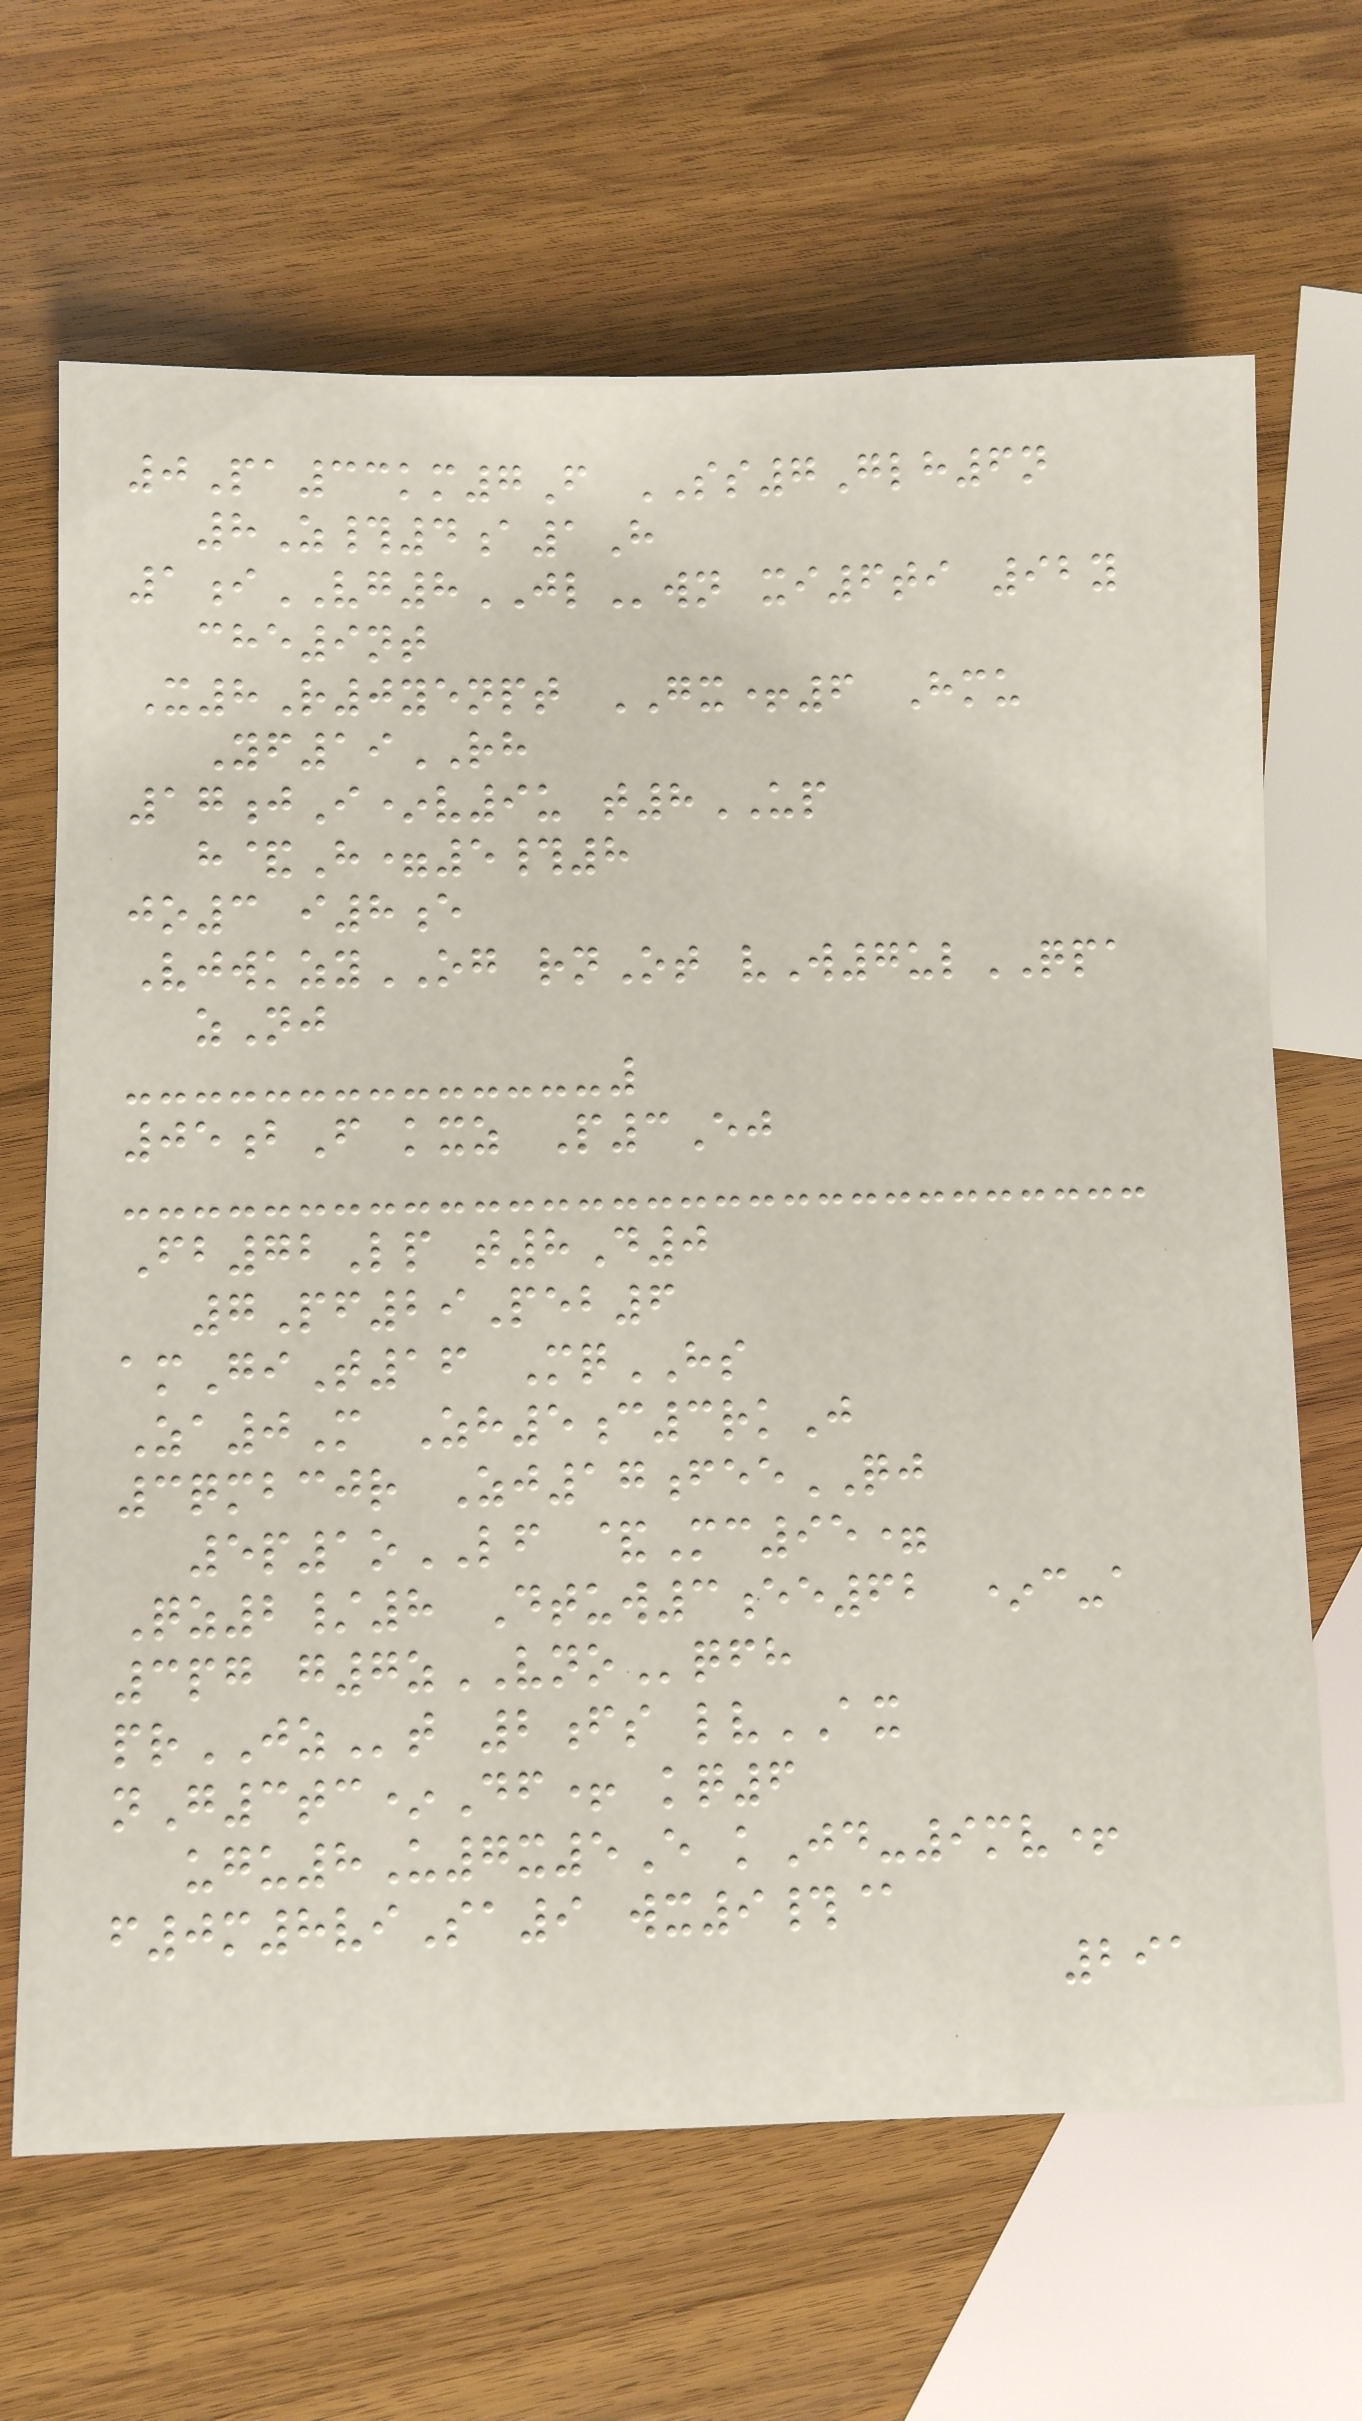0Pa33km7F SS7Glh6n
8Z#4a1H
1iVG8JLwn xi6ti 92y
che9nt
X8R0yenpt GX+6 Hmu
Yf19RH
17jI*v9u t8UP
h&H=5#8
jo3 i8e
VjwkzyOG rnOt vW7ulQPA
zNj
05bF kxz P3Ej
Fb72Lp t8D0
7Pf29Peb6
amGiT16 MqHS
Za0M Zh5c3rkJ
3qmbcjr Zj17feeQJ
5p1oLF &Mc95=
Qz2/8 Dtuw3ee62 *c-a
3pg g7zVNOqfh
prJZt 2fs lvAX
nG3tc*Df+ kq6
ugu8U7x5E kJd-9mv+
f0m8viSa9 wx9#@
291
